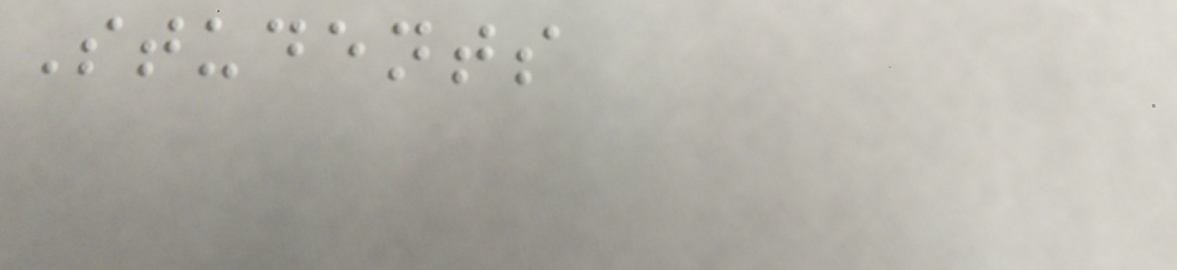Students
